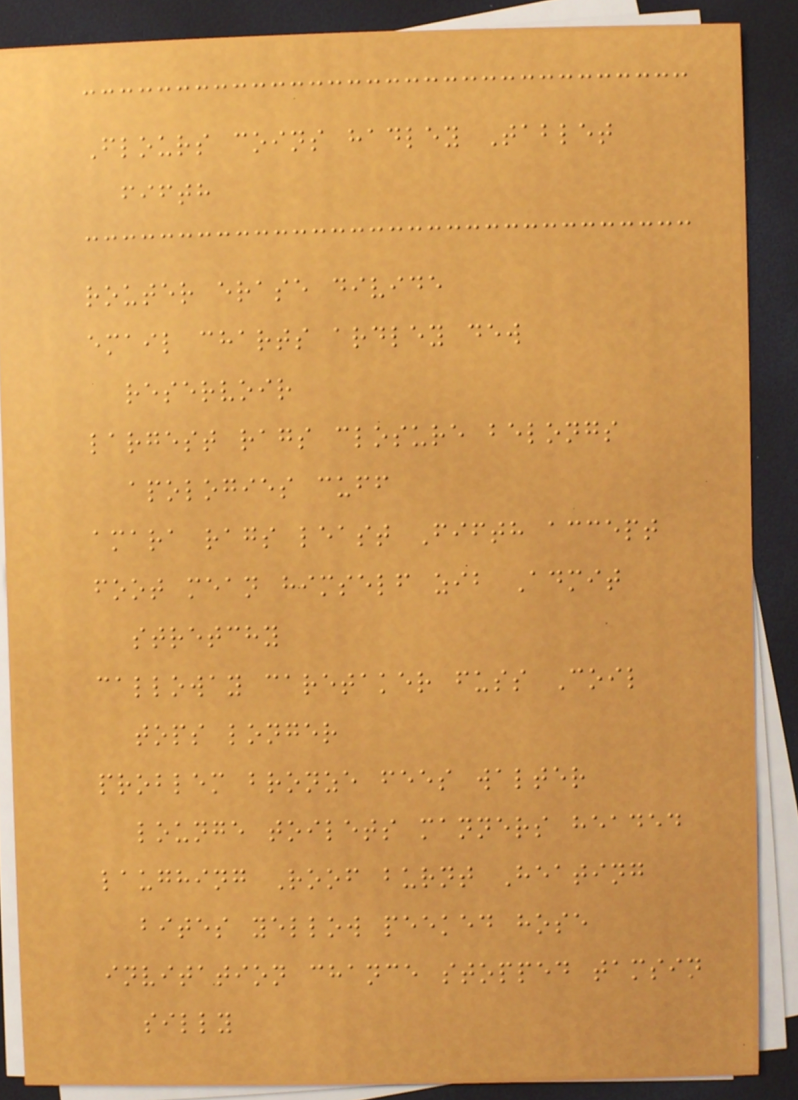Flours coins hadley Tablet
fifth
router erase divide
email charts ardley dew
reservoir
largest rags closure belongs
apologies cuff
amara rags least Fifth accept
foot mean himself zib Admit
stretchy
calloway caretaker fuss Coil
tops longer
problem bronze fees walter
lounge toilets manners headed
laughing Roof burnt Heating
bites yellow peeked hose
invitation chance stopped tamsin
silly
